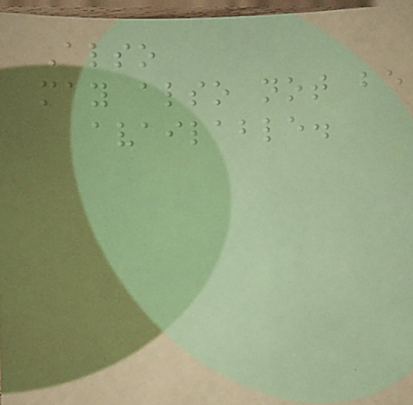Also
may also not be
available.
